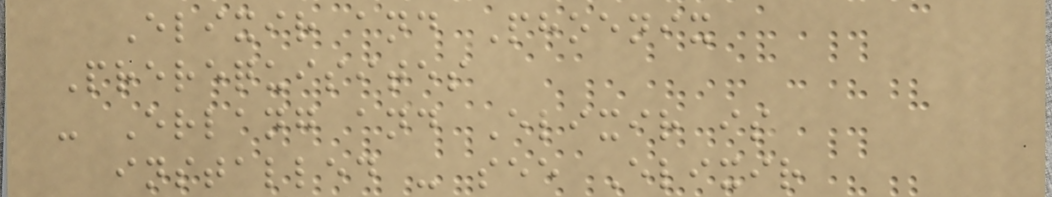Elixir and Phoenix
Prerequisites
- Erlang and Elixir is
installed - see Elixir
